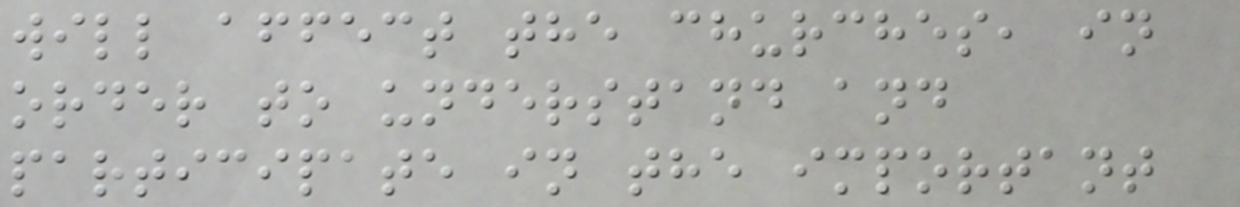will affect the churches, in
order to understand and
participate in the important
